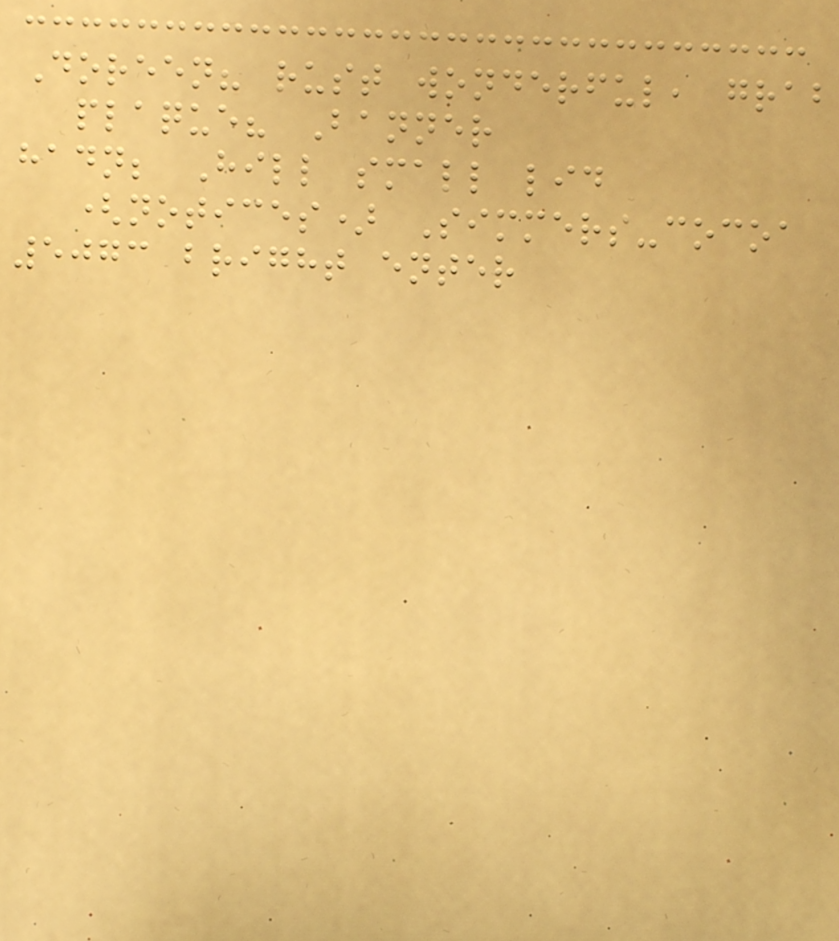Doreen? rust wonderful, grab
plaque? Banner
hadn; Hill small lid
(notices) Simmers-cocoa
5073 bright enter
